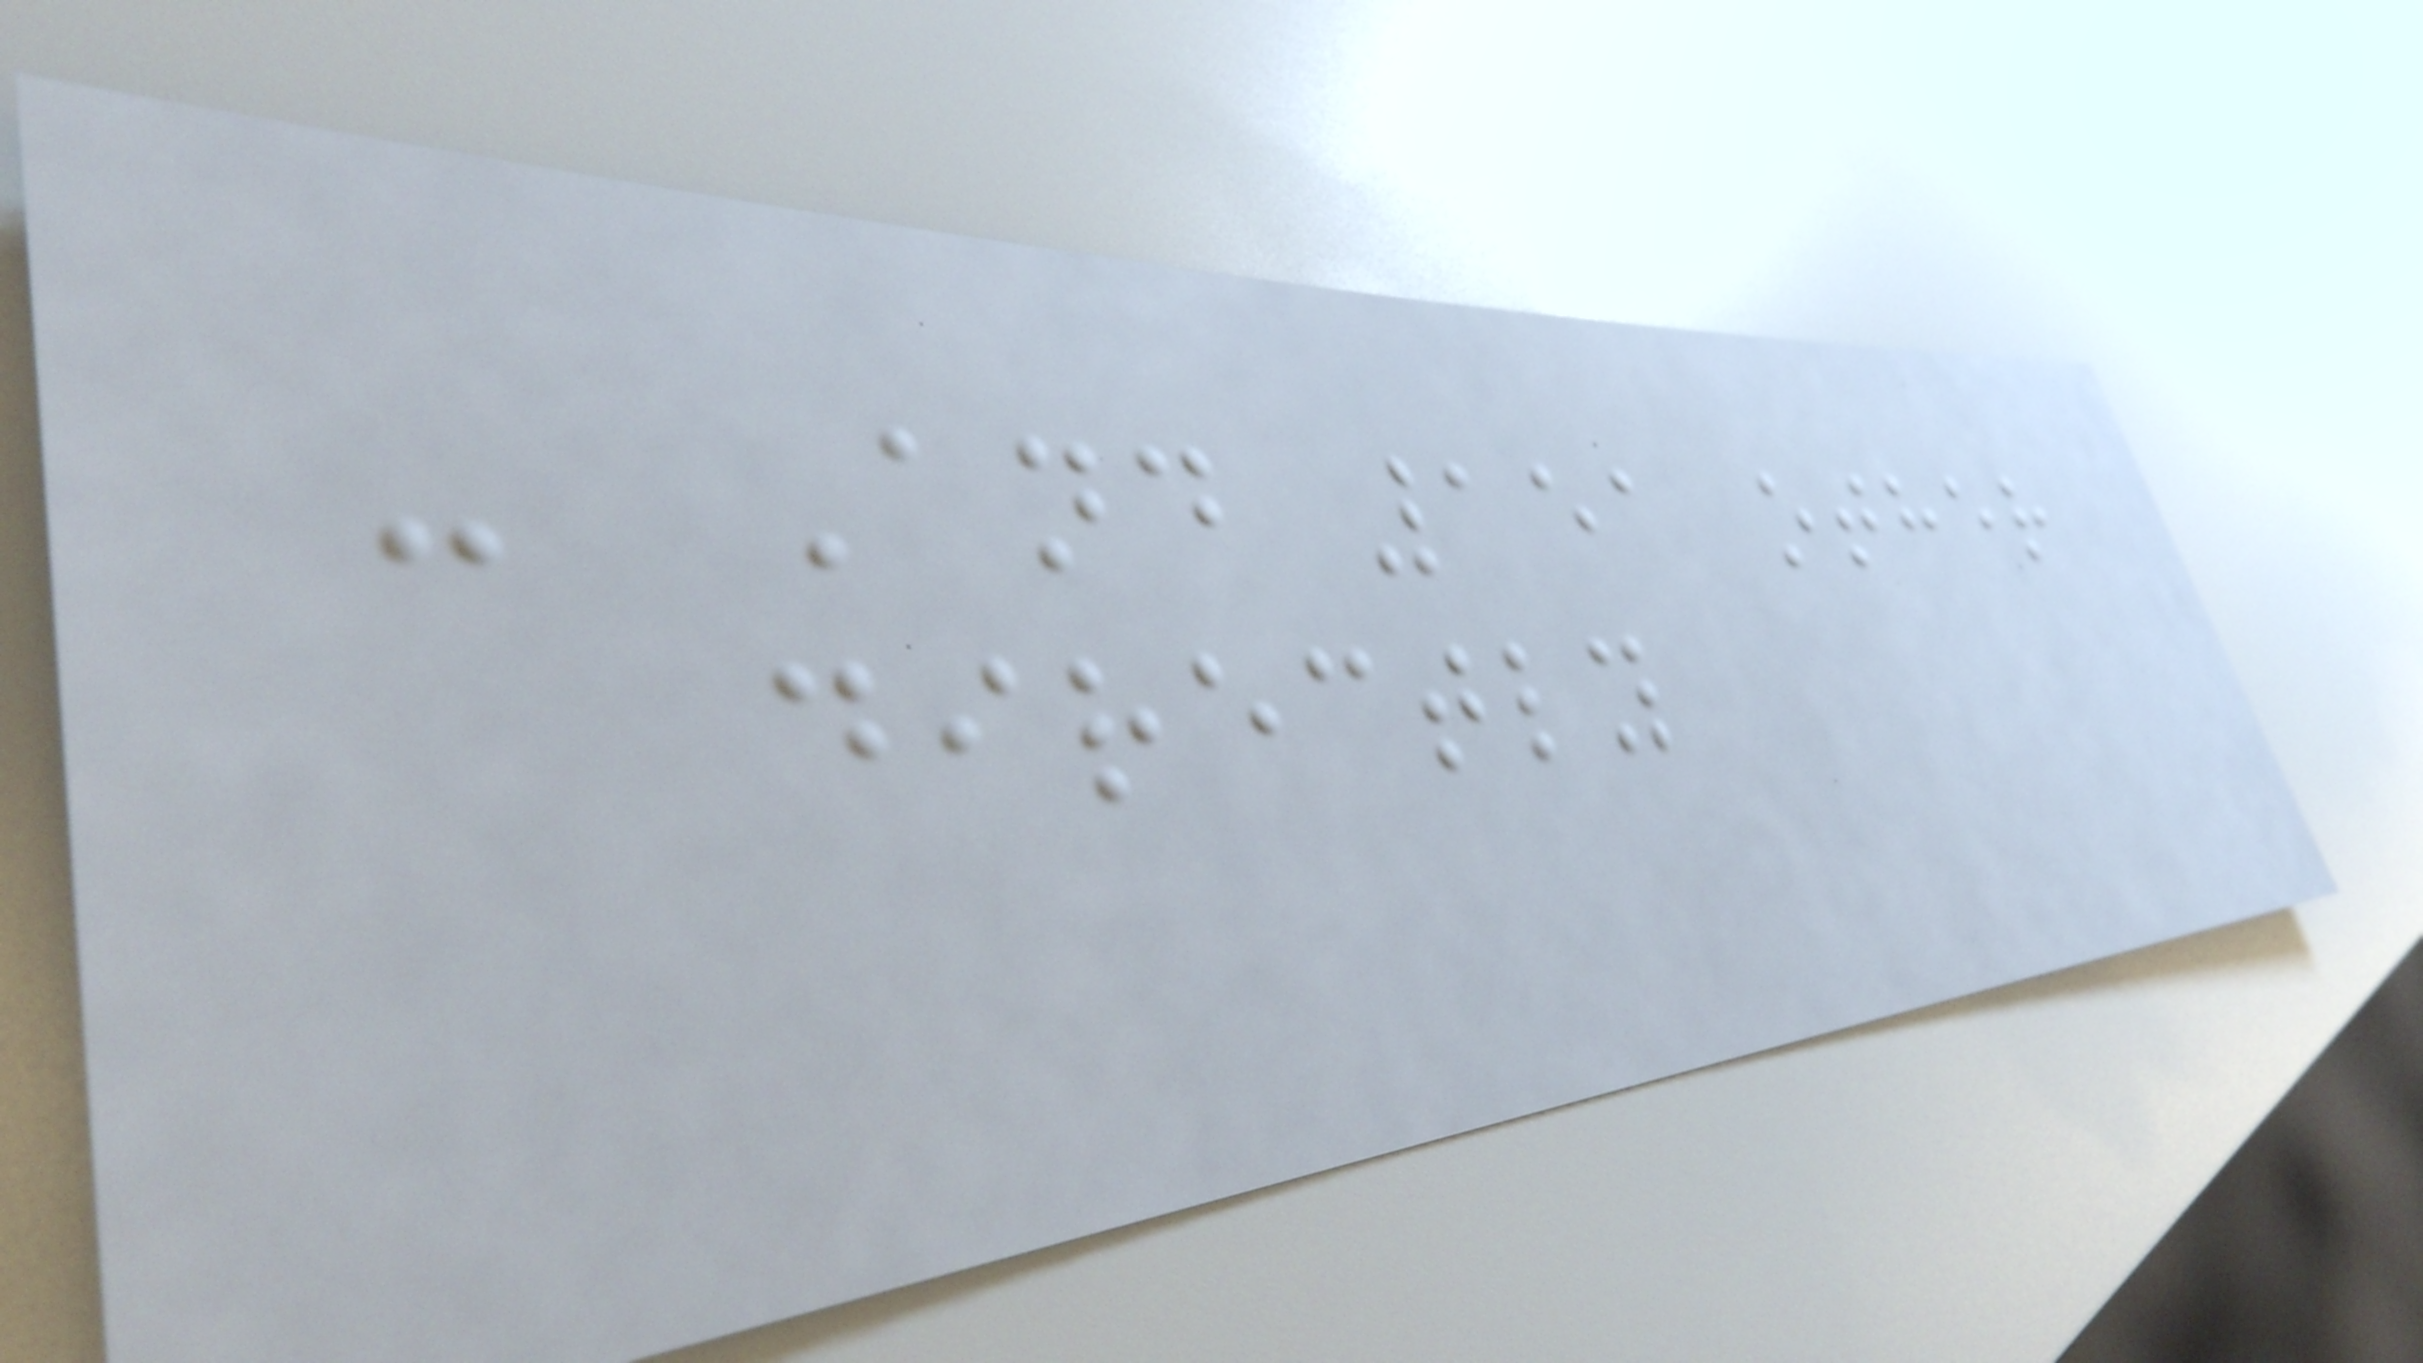- And 151 other
directly
